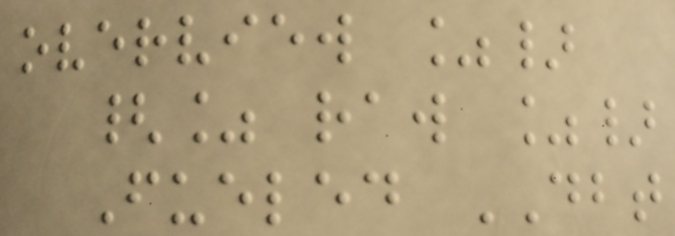overview %}
{% raw %}
Fueled DBT
